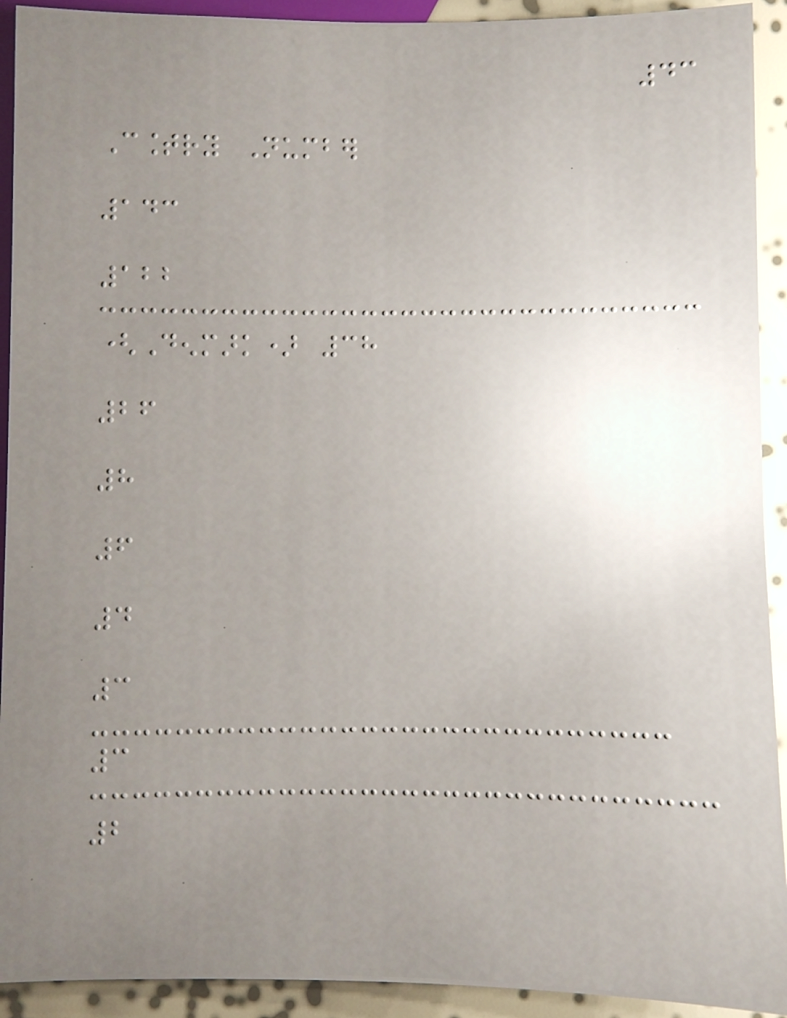43
Country Number
143
122
(Denmark) 38
26
8
6
4
3
3
2
